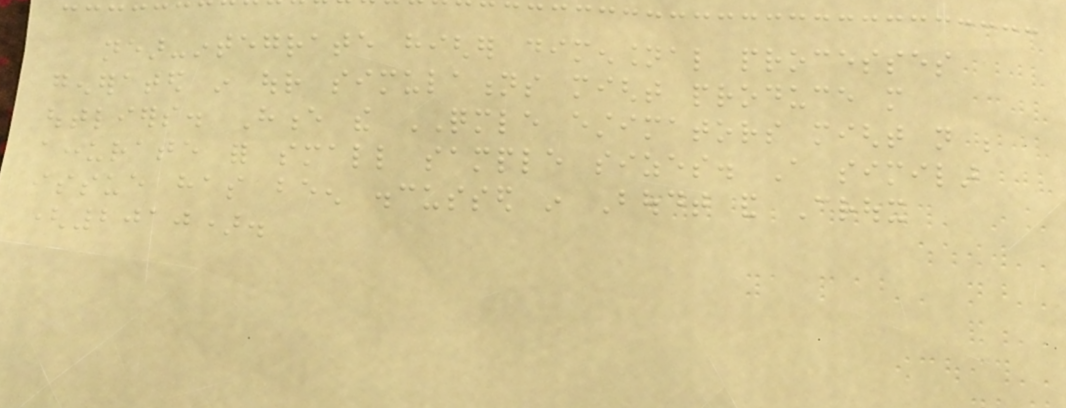near-integrate higher dimensional processes
generated in our simulations might produce more
outliers. Hence the QMLE estimators might not be
accurate for small sample sizes. A similar
issue has been discussed in Boudt and Croux
(2010).
